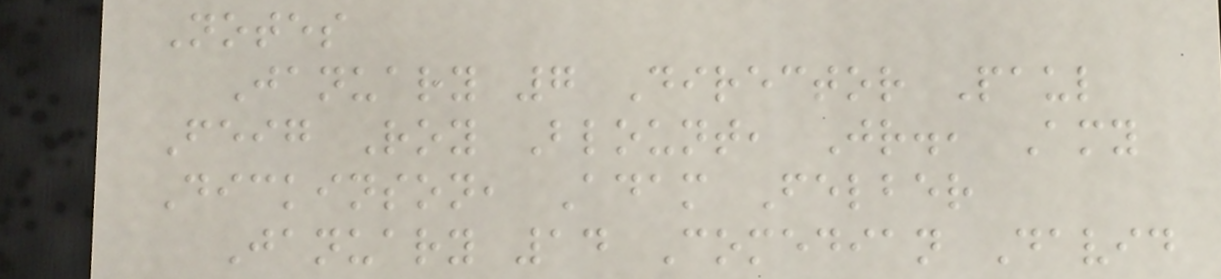Notes
January 7 Director Paul
Feig Roy Blount, Jr., Amy
Dickinson, Adam Felber
January 14 Comedian David
